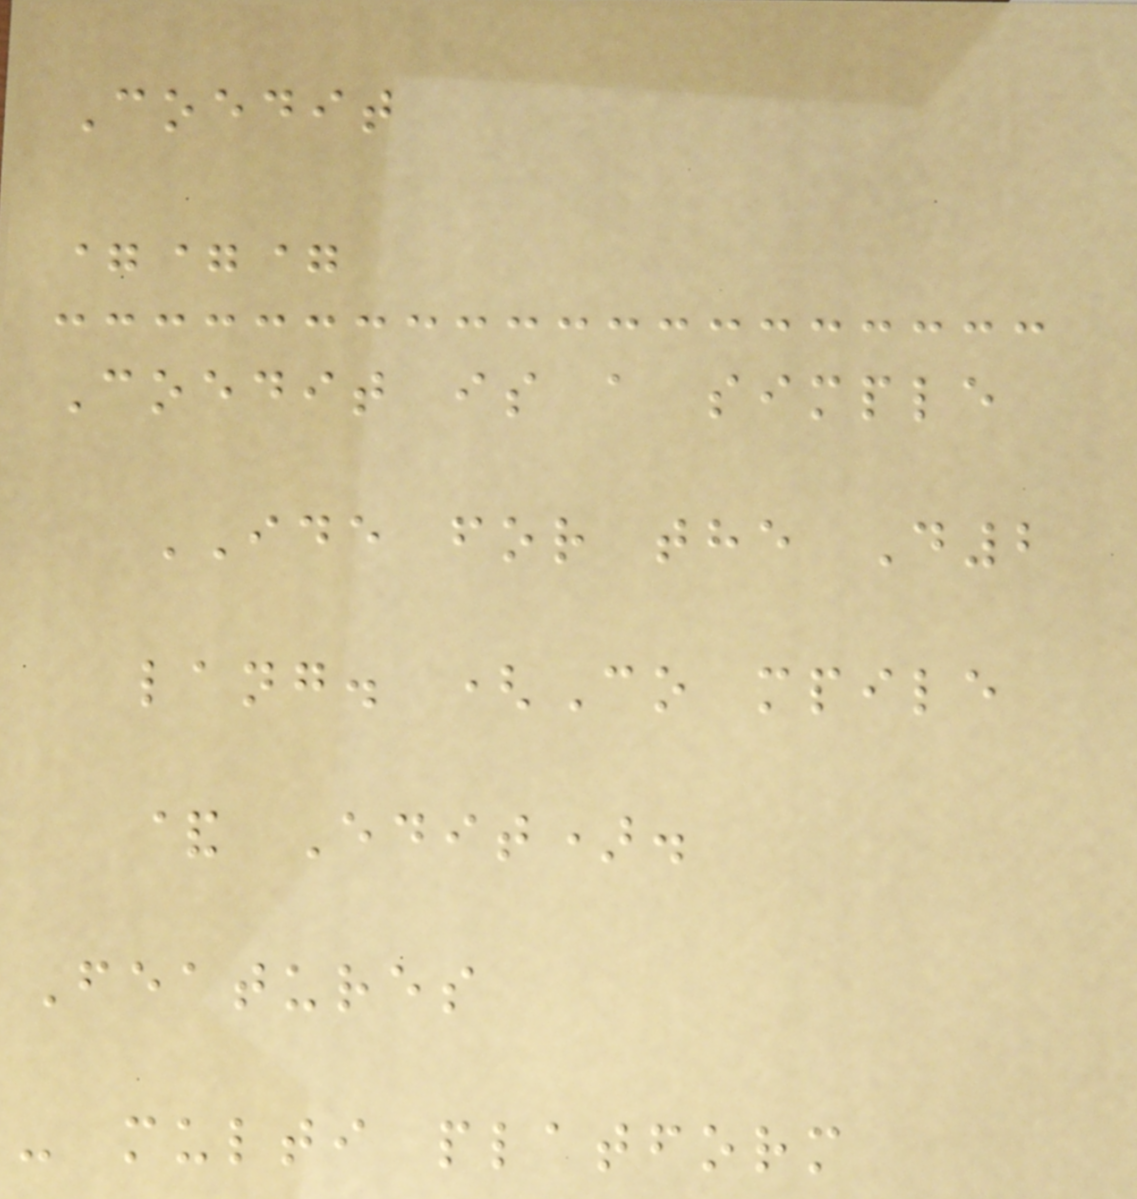Coedit
===
Coedit is a simple
IDE for the D2
lang. (Co mpile
& Edit).
Features
- multi platform
